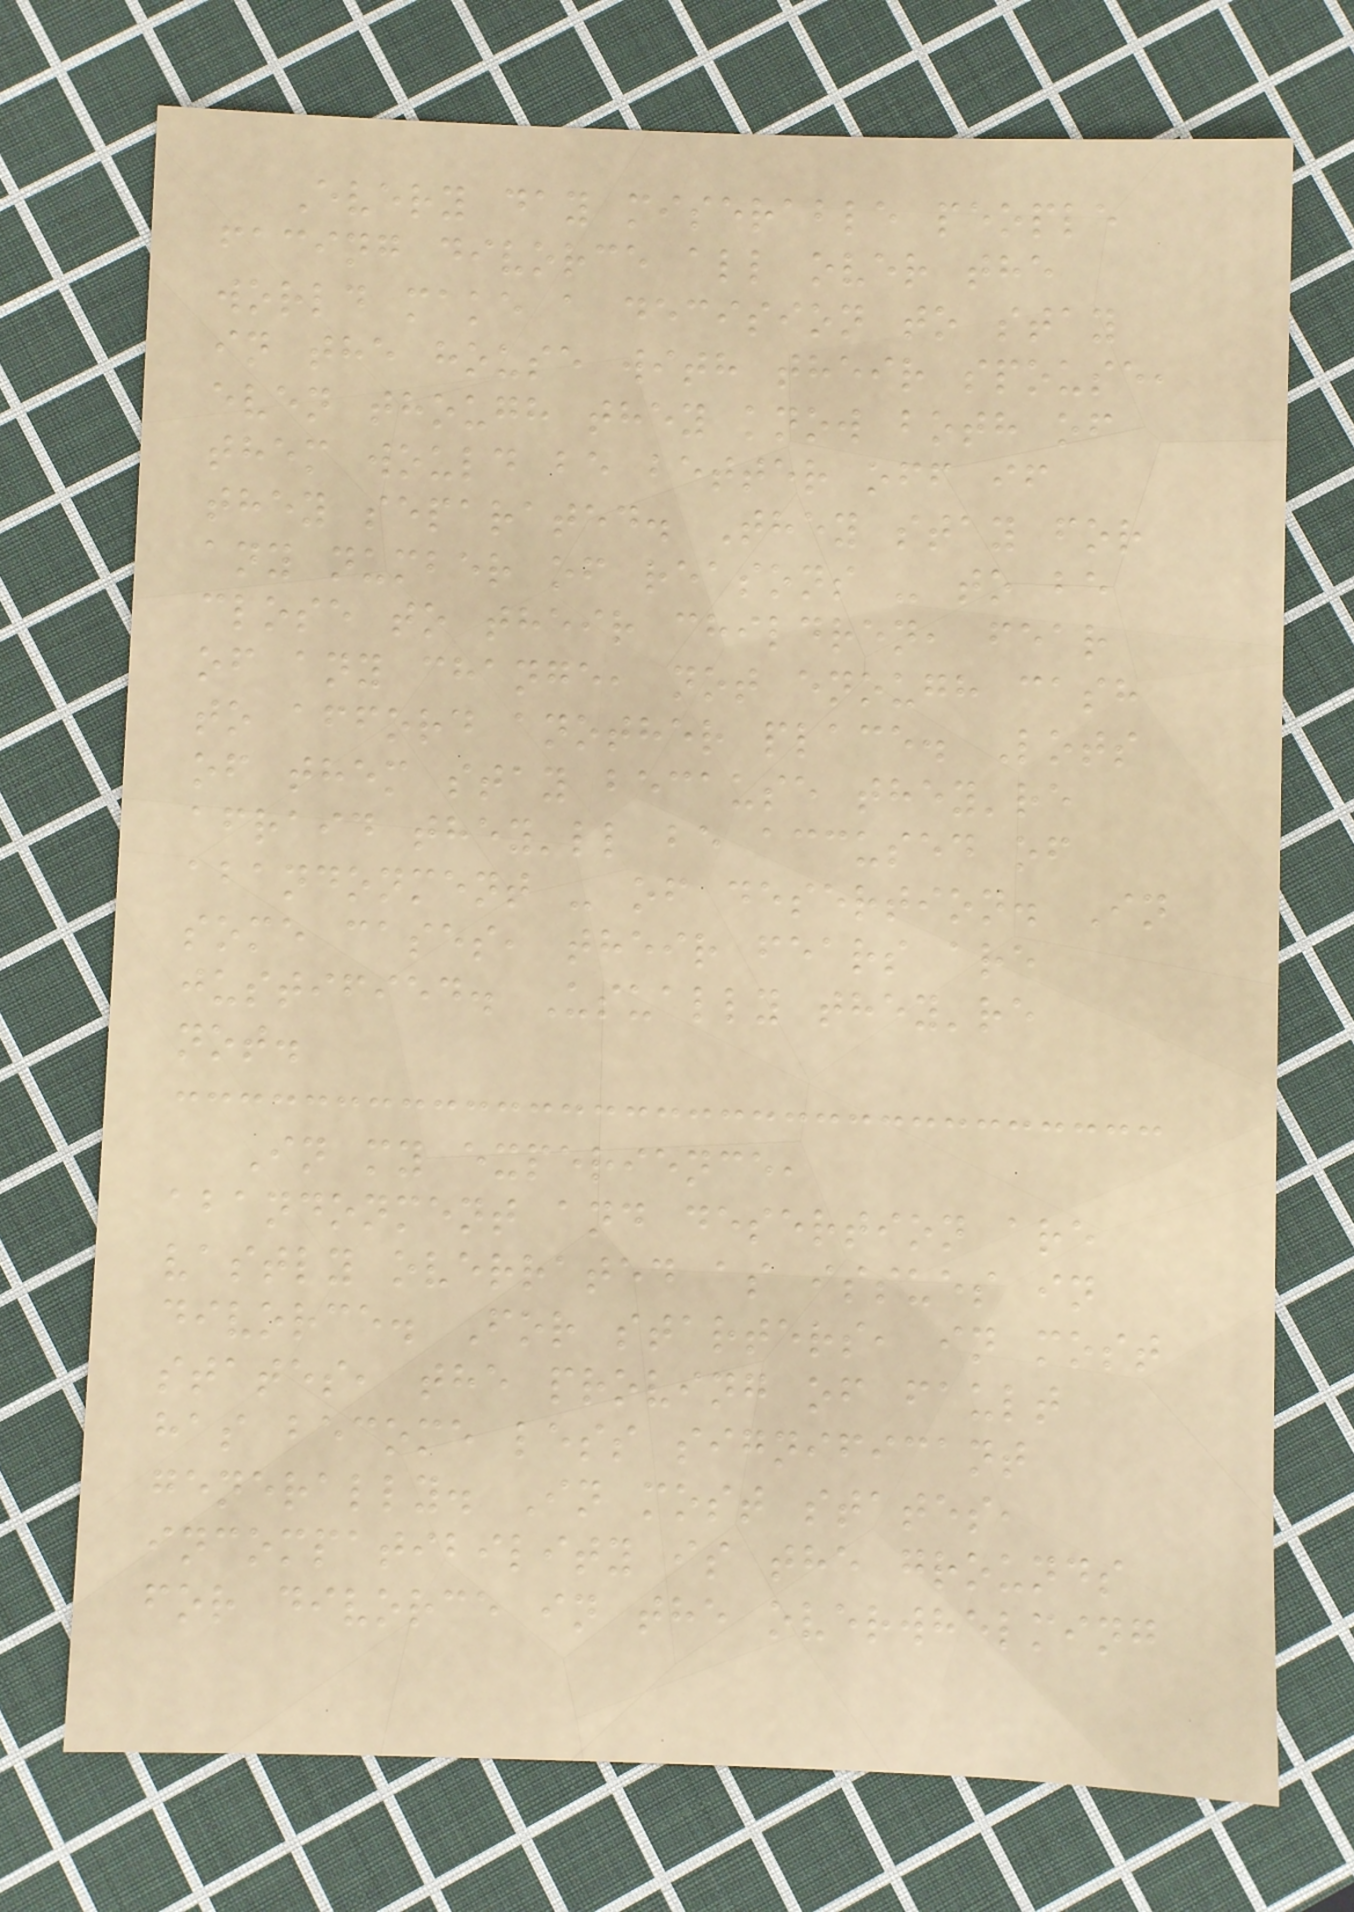Every day miserable people
facing divorce all over the
world make a decision to stay
in the house with their spouse,
even though they know both of
them would be better off if
they separated. They stay for
any number of reasons - to be
close to their children, fear
of any change, not enough cash
to afford another place. Lots
of them stay because they're
afraid they'll be accused of
abandonment - of desertion. In
some cases, their fears are
justified. Usually they're
not.
In my experience,
abandonment and desertion are
vastly overrated as issues in
divorce. For starters, in most
states, the proving of fault
has become less significant
generally. In most states,
incompatibility is the grounds
for divorce in the overwhelming
